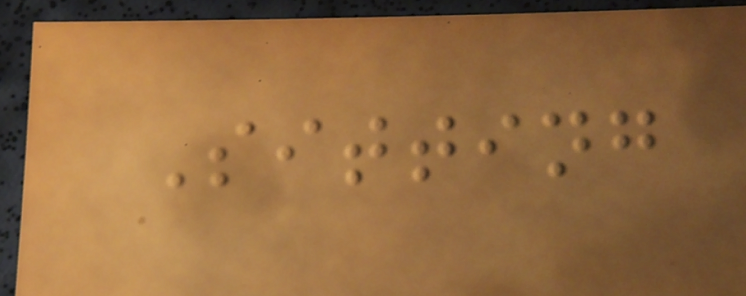Sitting
